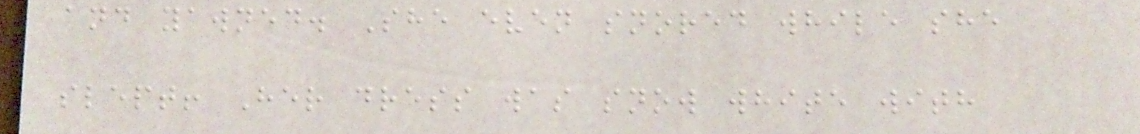and yawned. She even snored while she
slept! Her dress was snow white with
